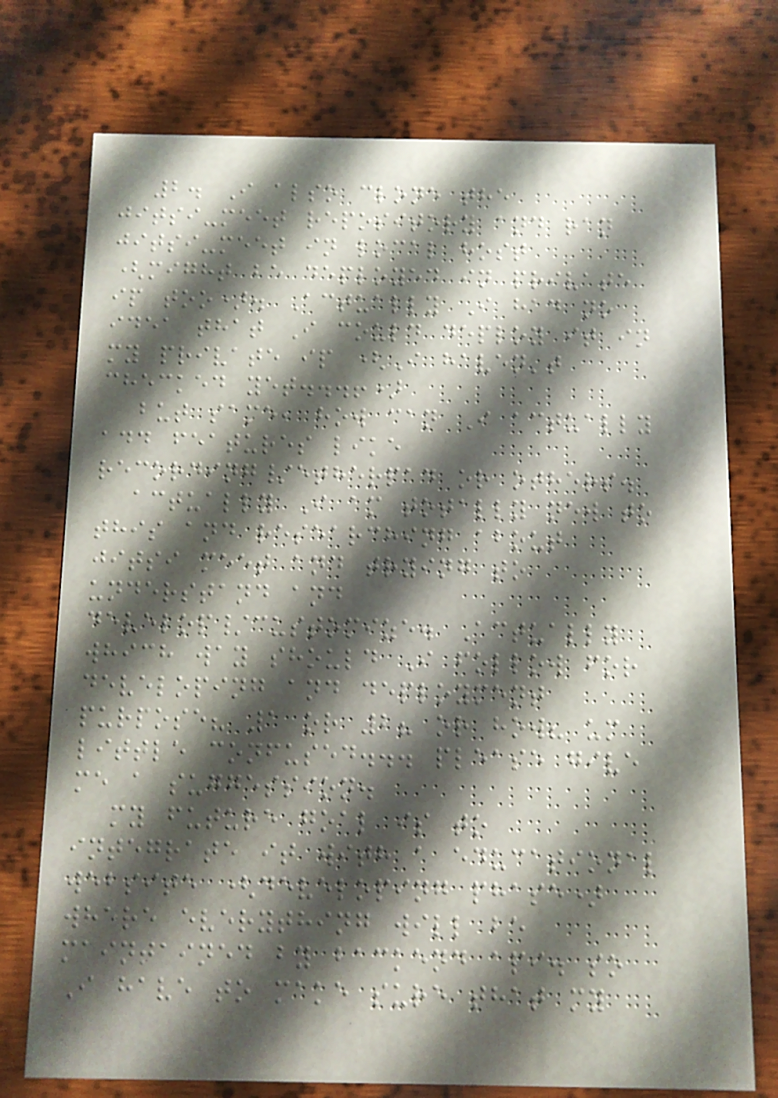2. I also clone the
jitsi-meet repository and ran
jitsi-meet in local host
(might be deployed in private
ip too). Actually I had no
idea that I could deploy it in
my private ip (I haven't
checked yet...!)
but same, how can I actually
add features like
recording/etherpad or others.
actually I am totally new to
this and researching about
jitsi meet and trying to
understand and
develop/customize. Actually
which way should I follow for
developing and deployment
purpose? 1 or 2? or how? um
little confused... please give
me a suggession.
my future goal is to
integrate it with a educational
website (developing phase)
where everything will be
maintained by backend api. so
I have to make sure that my
